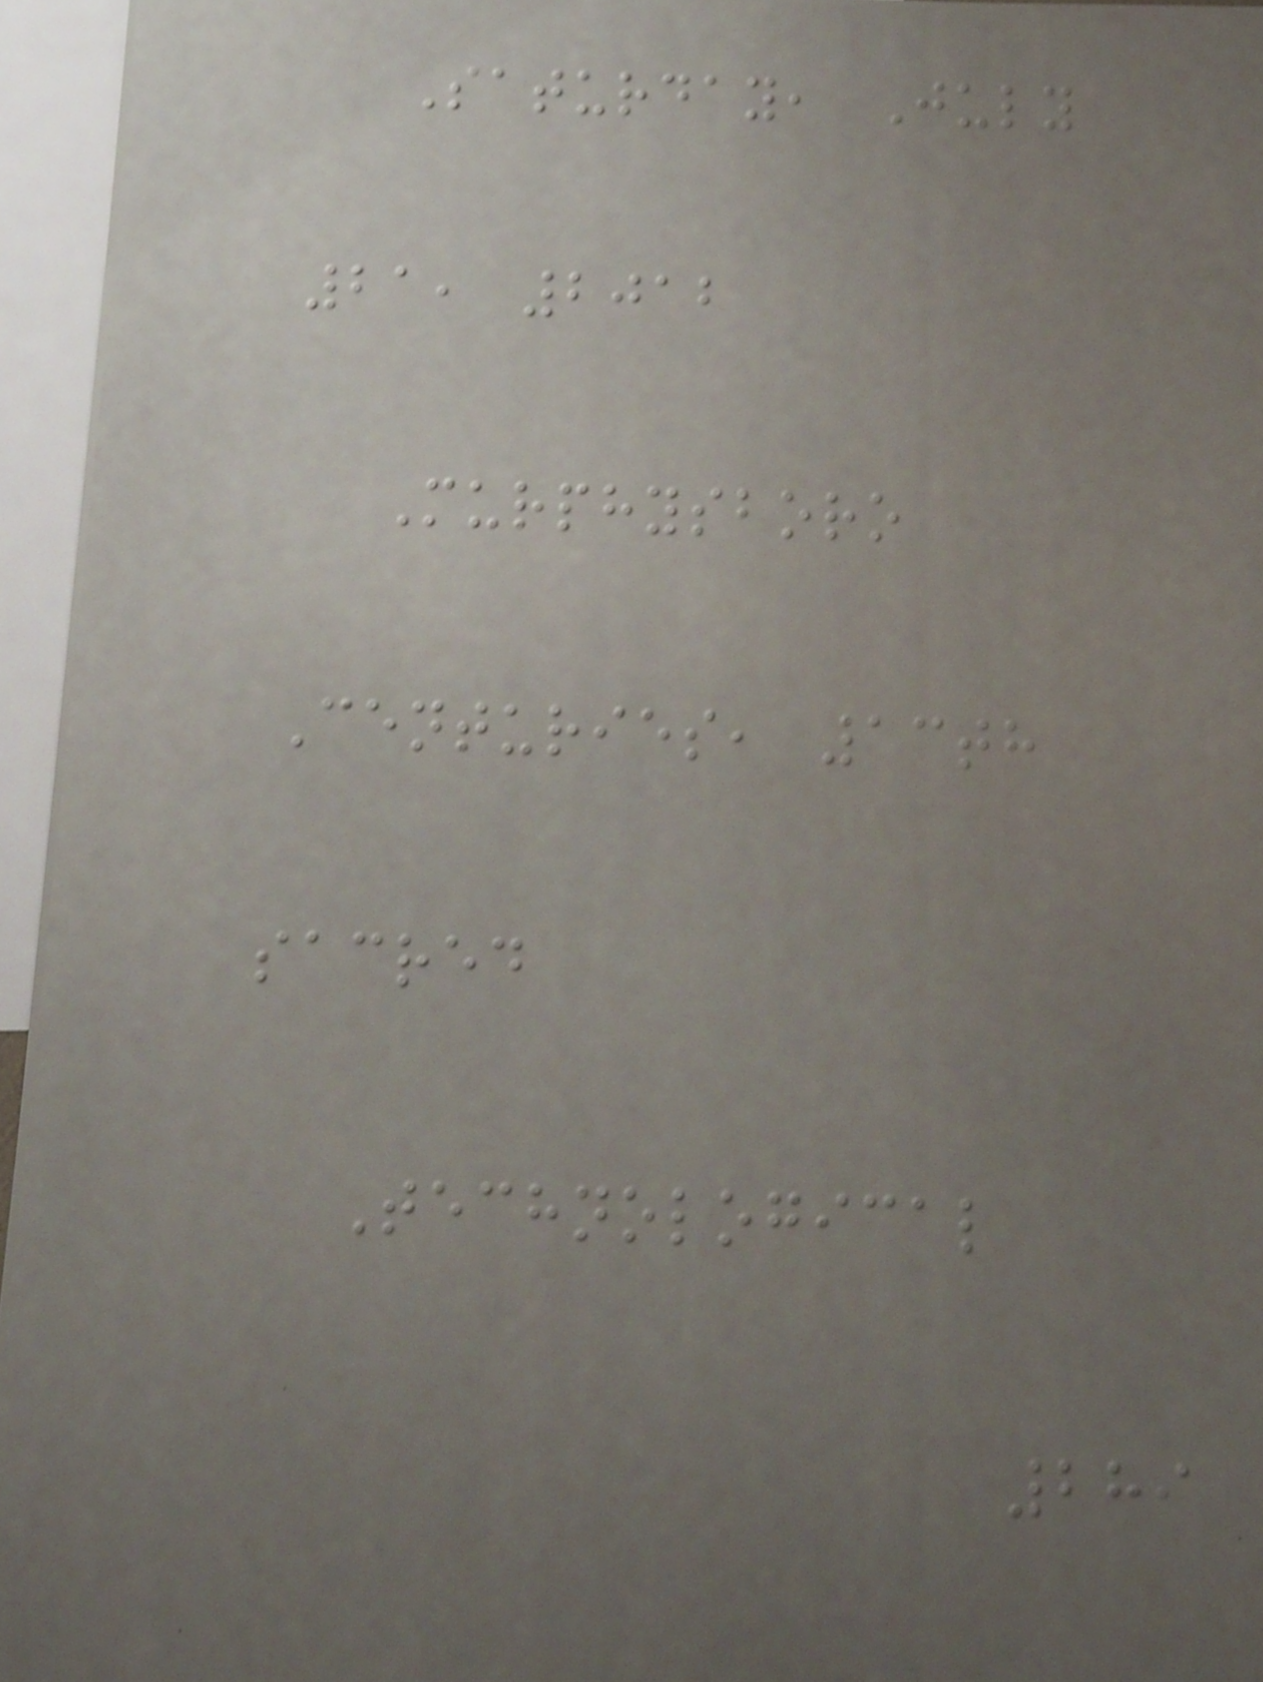Saturday, July
21, 2012
Murphysboro
Centuries, 13th
sacred
Technological
289
